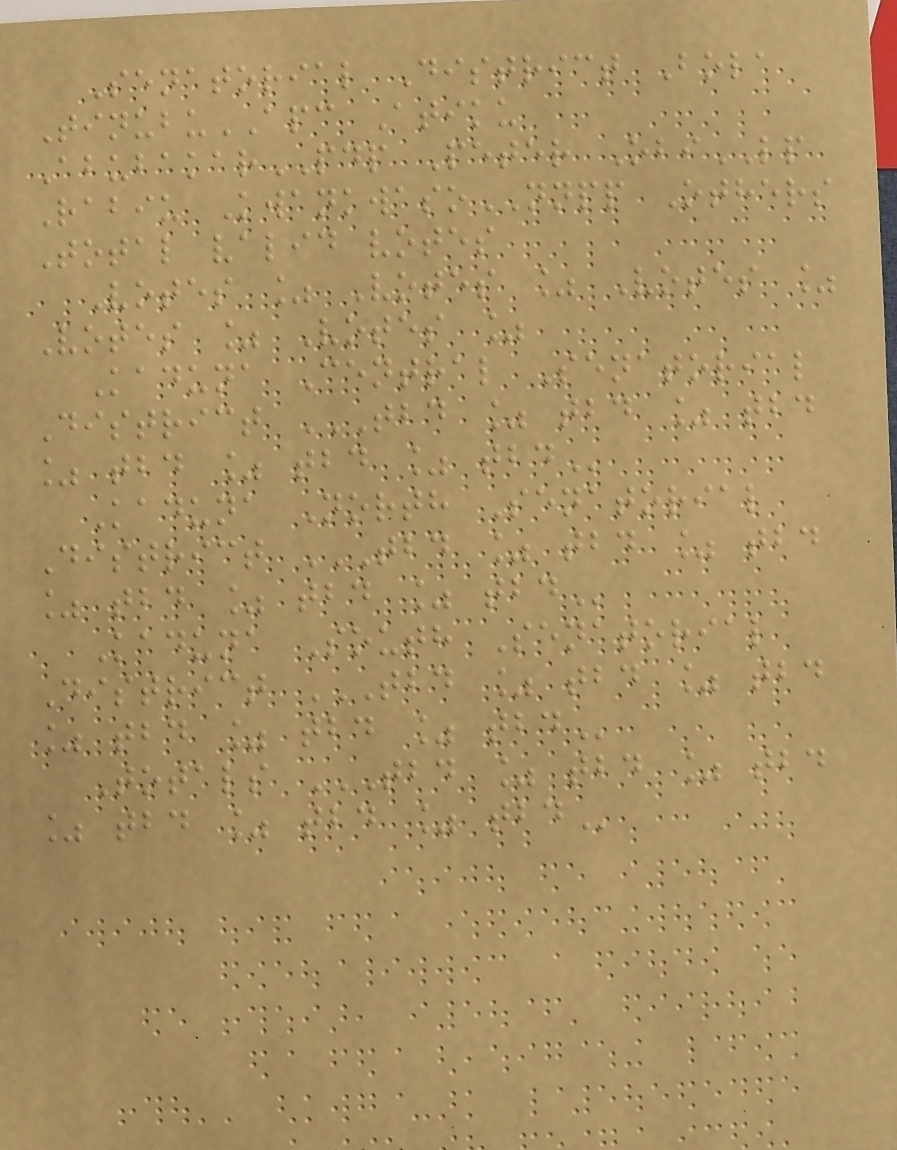Senatorial District Bola
TinubuAPC Atiku
AbubakarPDP Peter ObiLP
Rabiu KwankwasoNNPP Others
Total valid votes
Votes % Votes % Votes %
Votes % Votes %
Kaduna Central Senatorial
District TBD % TBD % TBD
% TBD % TBD % TBD
Kaduna North Senatorial
District TBD % TBD % TBD
% TBD % TBD % TBD
Kaduna South Senatorial
District TBD % TBD % TBD
% TBD % TBD % TBD
Totals TBD % TBD % TBD
% TBD % TBD % TBD
